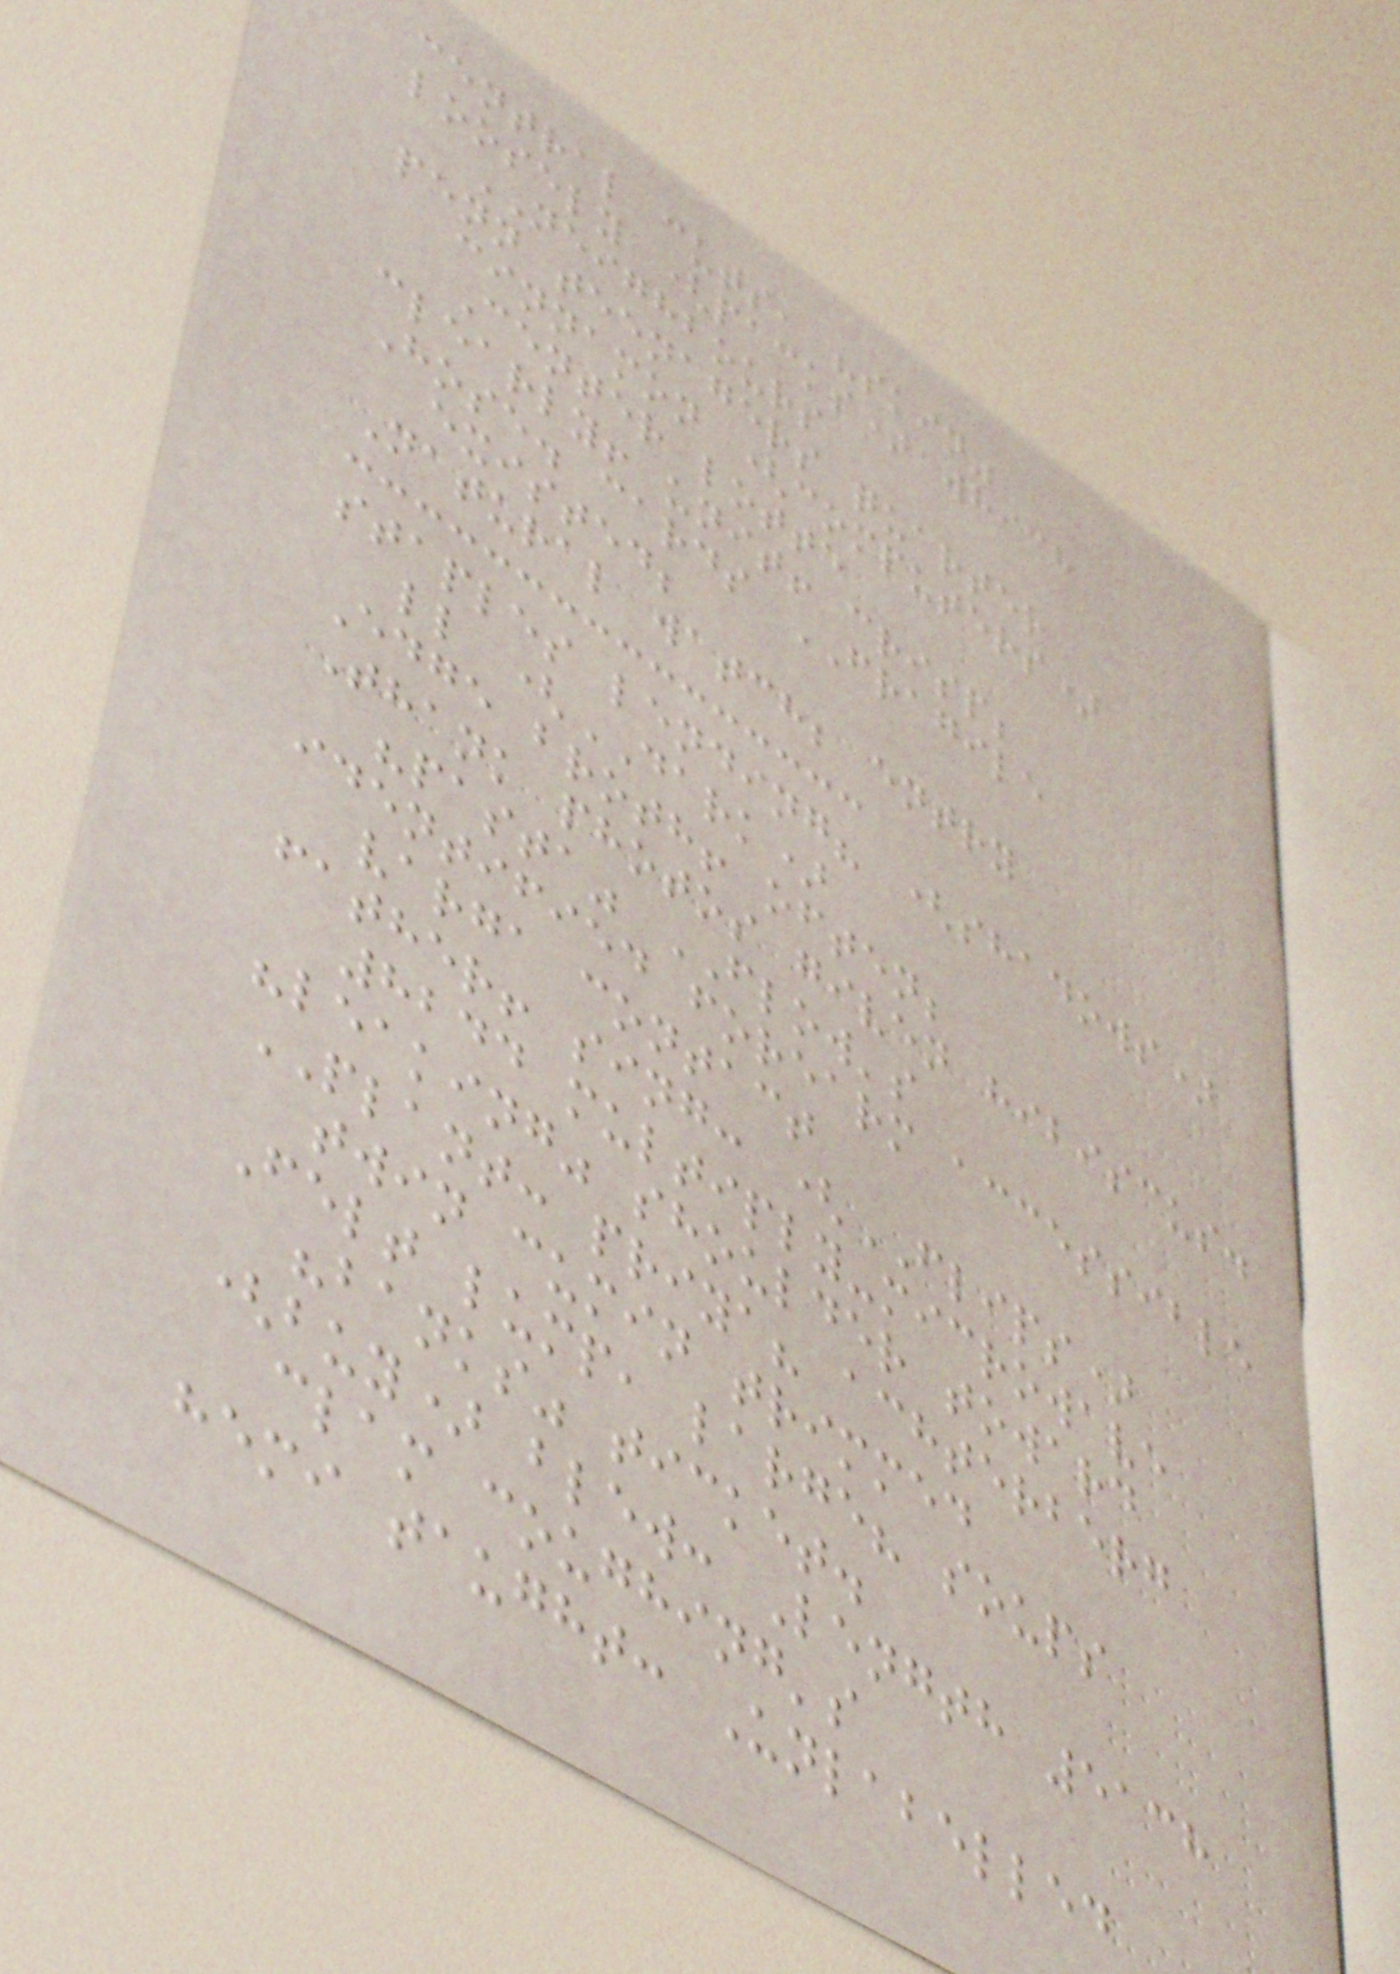central cuts, "skin"
loosely (packs) which
NEIGHBOURS
penn teenagers quarter
cinnamon (computers)
Center lotte
clearly! unit! crisp;
Hose. cards FRAGILE
existed;
Natural watch; entry
staples lending? (shadows)
ll (DARK)
Edge broth! often;
Thank photos given hibiscus.
"pasta" FLOW's
identified forearm accessible
varga contact
father! sing: (FLIPS)
8244 multiply-microwave
"leaking" shoulder toward
PLANT: priya? achterberg
twin cumin trimmed
Felt lump, large? soups
"banks" ticket.
(buy) blew: Length 5138
clam coughing's
hemi taught: Unlabelled
